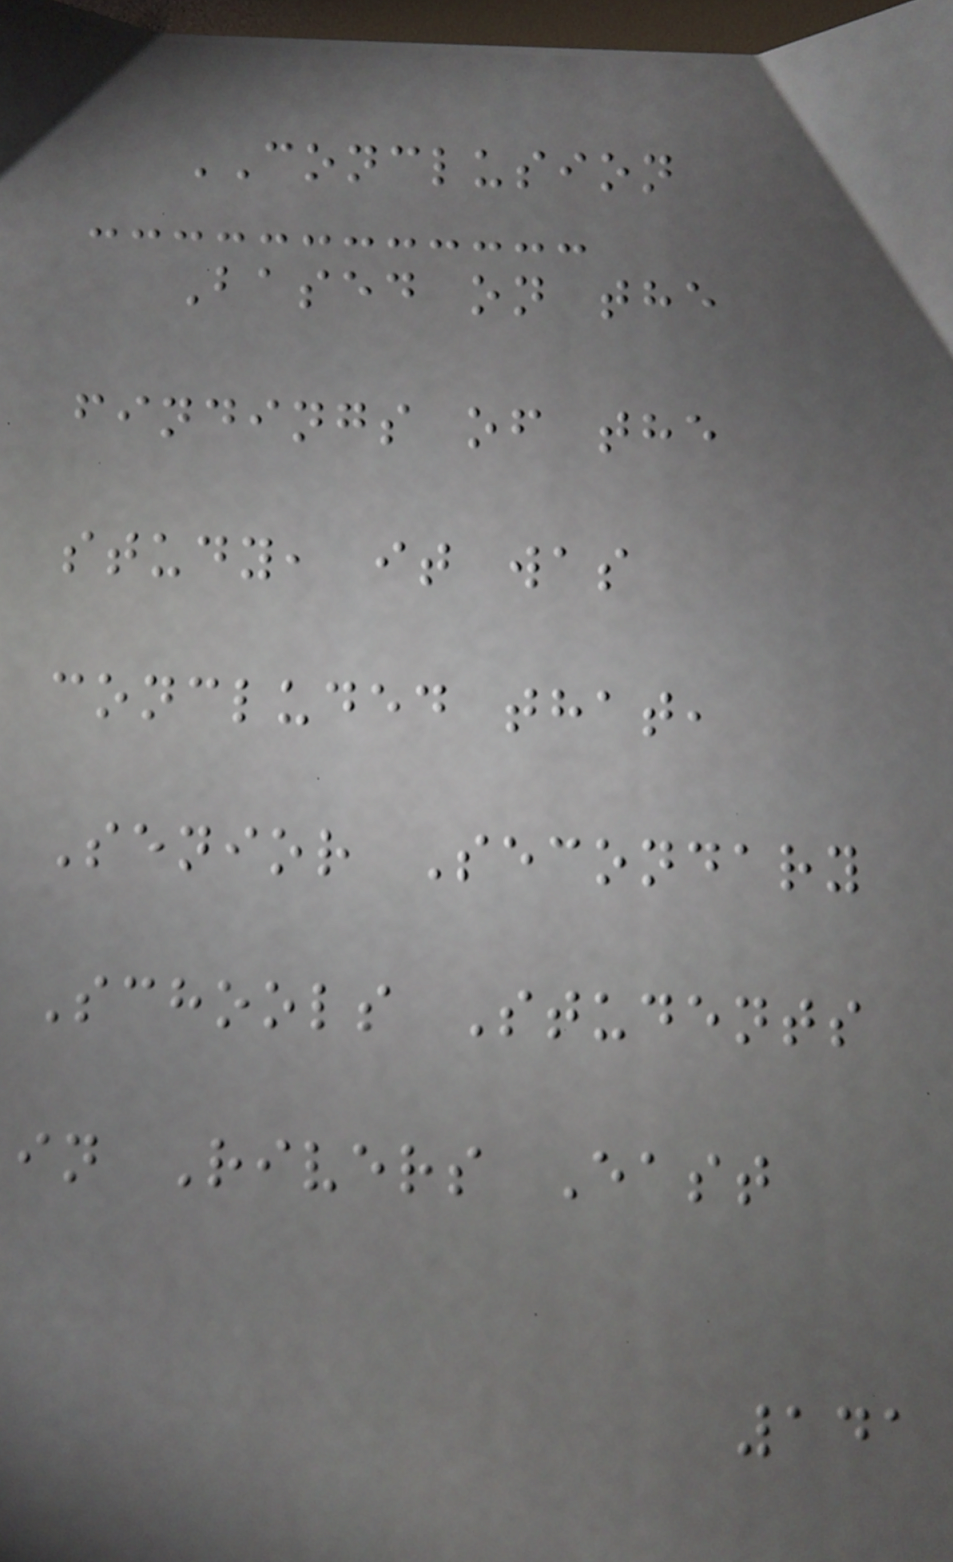CONCLUSION
Based on the
findings of the
study, it was
concluded that,
Senior Secondary
Schools Students
in Rivers East
141
